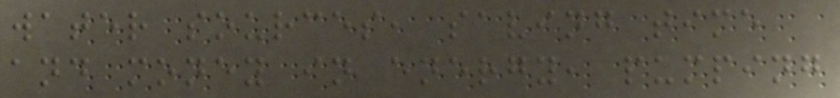water sources, saving time
and money in energy, pumping
